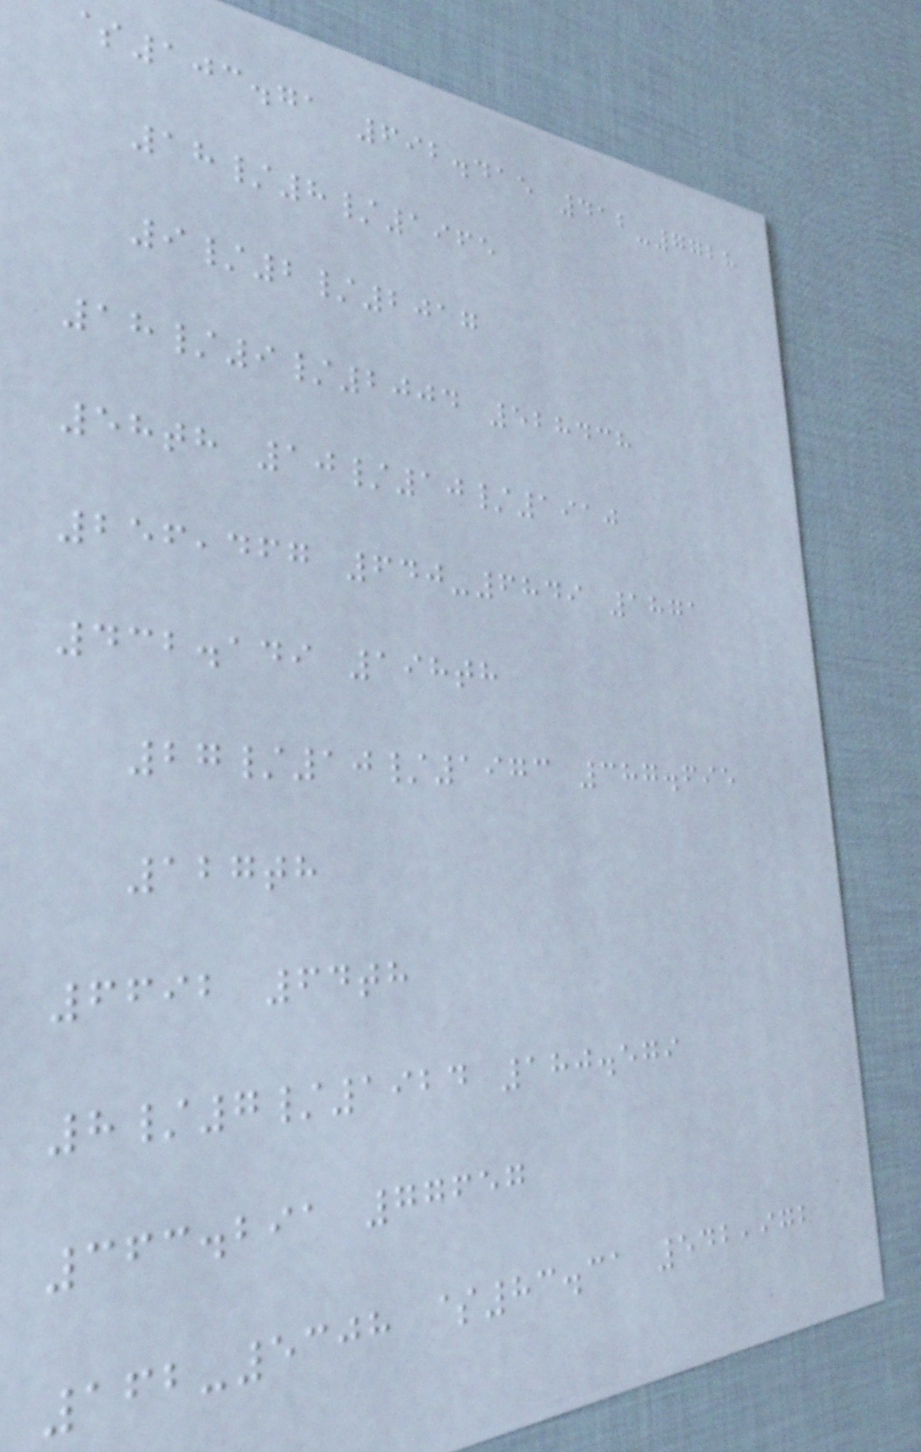$103.71 692.415 412-7728
18/8/1965
9/2/2017
18/9/2004 528438
58th 10/10/1910
256,467 640-6849 1871
432.149 198th
27/10/1973 387.695
127th
6692 64th
8/7/1924 180.579
363.291 77657
162-5308 $83.31 542,972
